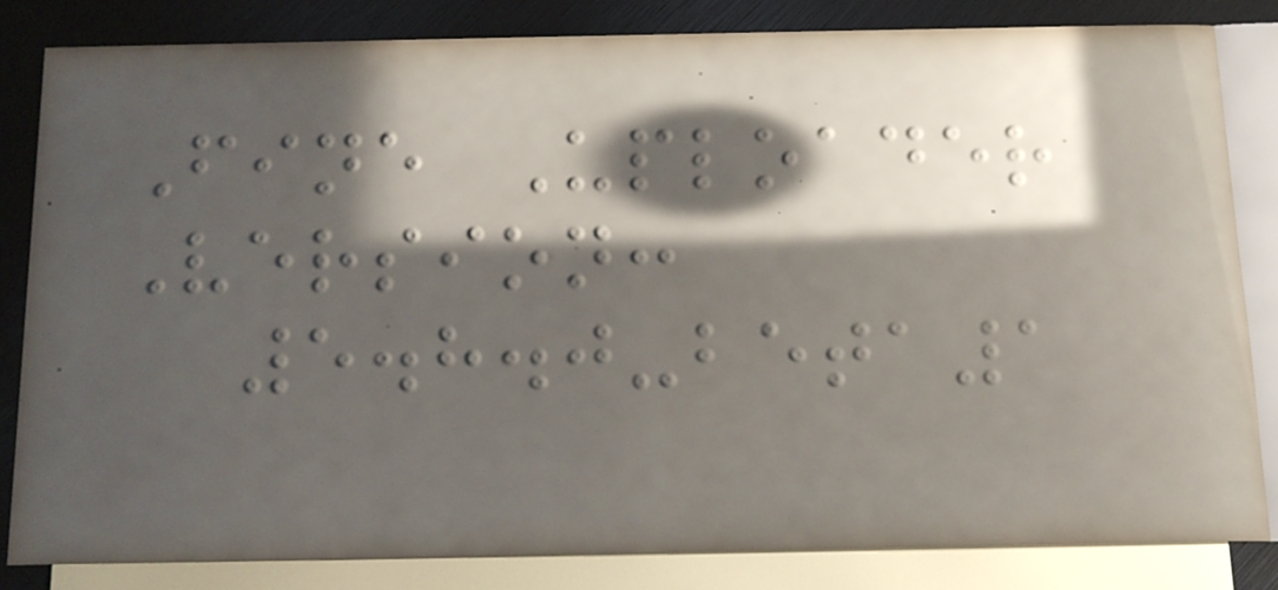Fine Uploader
Version:
5.8.0-beta1
